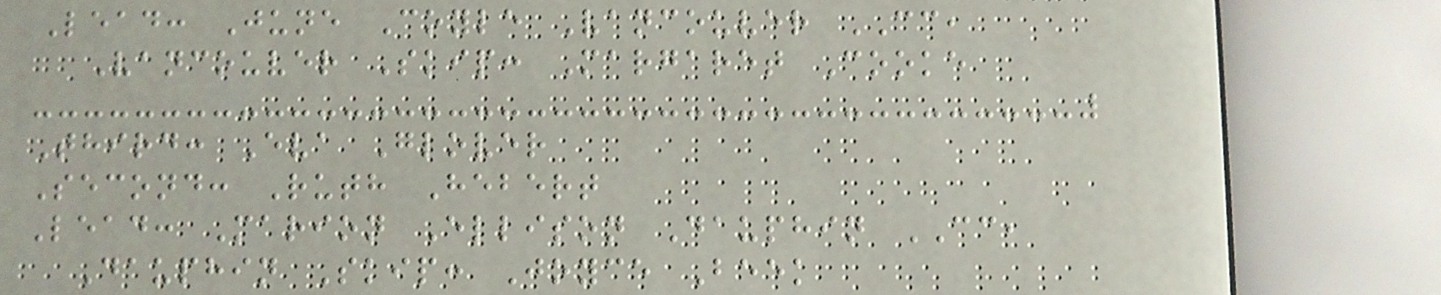Lead: June Coyle Vancouver CC,
Vancouver Skip: Margaret Cooke
Third: Eva Glover
Second: Ruth Hebert
Lead: Marion Ellison Dauphin CC,
Dauphin Skip: Joyce Beek
